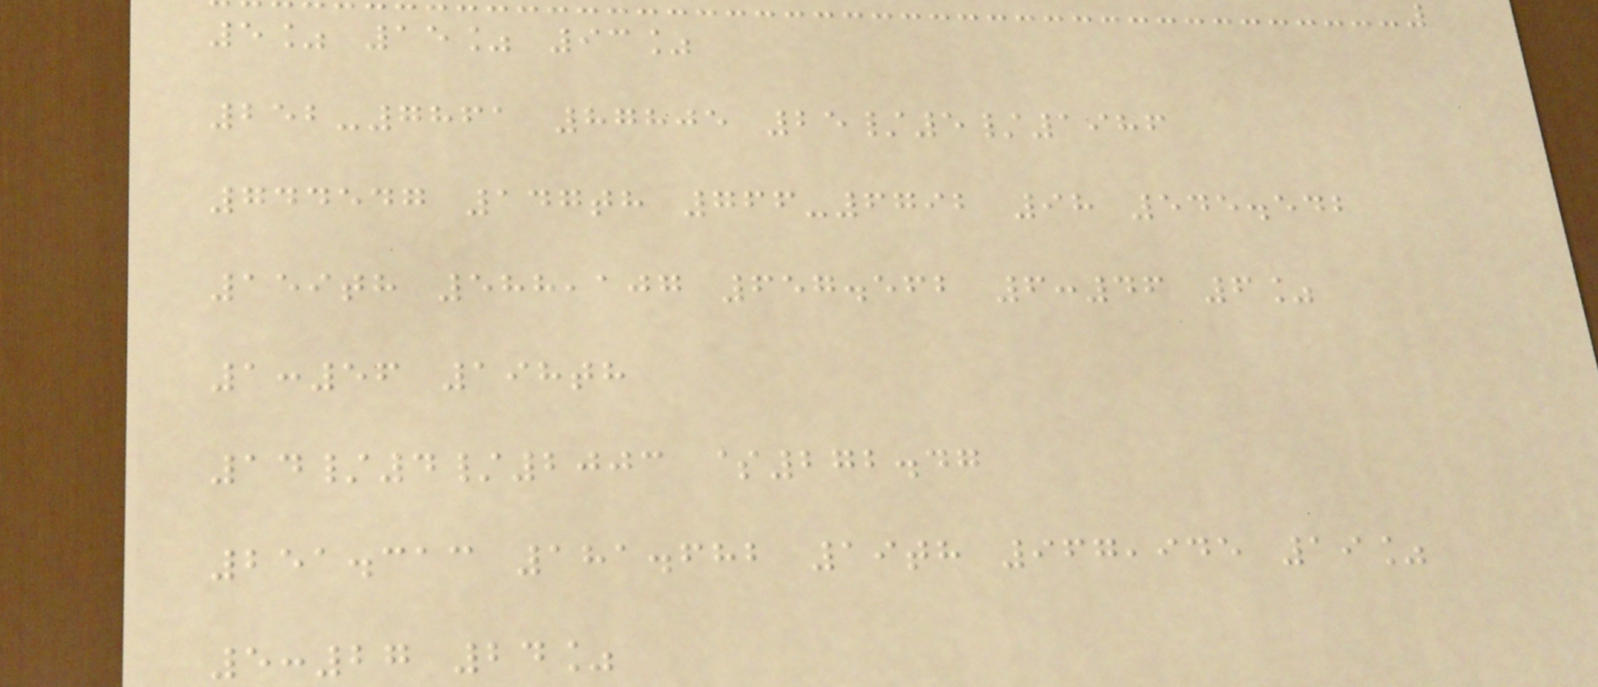5% 15% 93%
252-7861 87805 25/5/1986
744547 147th 766-6792 98 545.542
159th 588,107 657.562 6:46 6%
1:56 198th
14/4/2003 $272.47
251.313 181.682 19th 967,945 19%
5:27 24%
